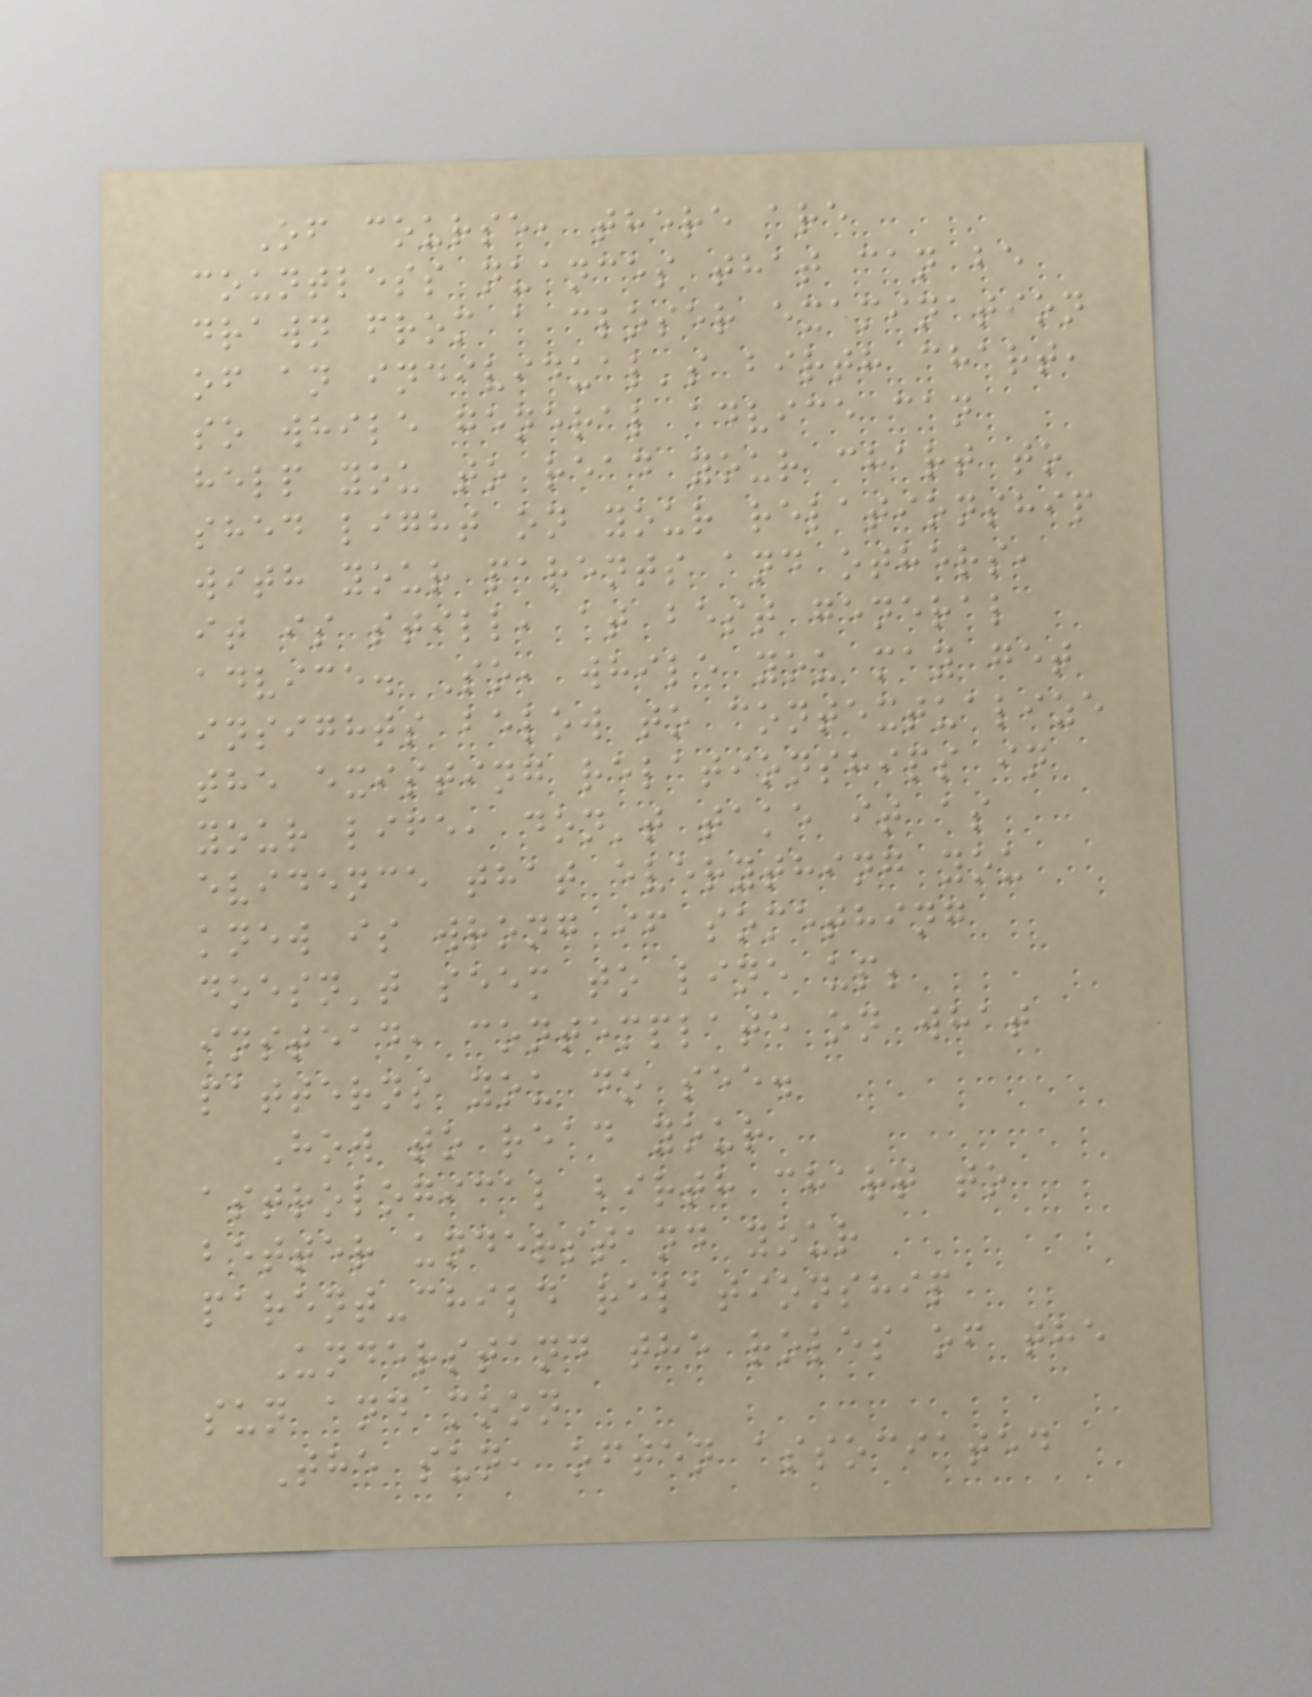Of course, there are
countless nuances that can be
drawn from a closer examination
of an individual's birth chart,
so while general advice can
help you to read your chart to
shed light on your relationship
with your parents and others,
it is still, at best general
advice. So, while you may get
insights below to contextualize
the existing relationships in
your life, don't take it as
evidence that everything you
knew is wrong if something
doesn't seem to line up;
instead, contemplate on what
patterns you do see.
How to read your
astrological birth chart to
better understand your
parent-child relationship
Understand the roles of the
sun and moon
The sun, often associated
